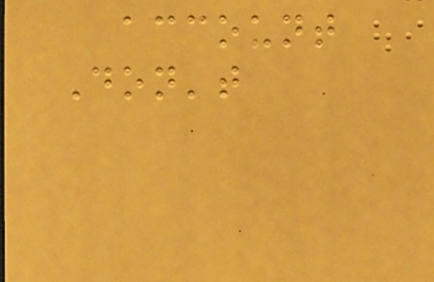account
Don't
